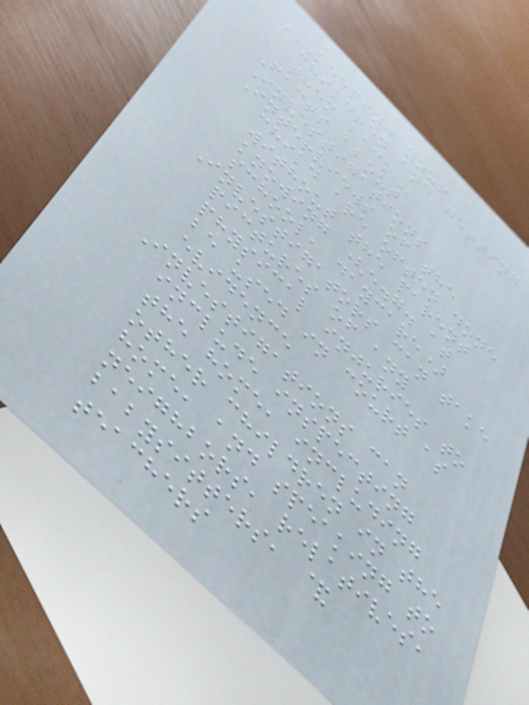KEEPING YOUR
CHILDREN AND GETTING
THEM BACK
Facts about
Investigations
Interviews of the
child are often done
without the parent
knowing (e.g. at
school, daycare)
Investigators can take
pictures of any
physical injuries to
be used in court as
evidence
Investigations can
include inspecting
the home, including
other children in the
home, and speaking to
neighbors, relatives,
babysitters, &
teachers
